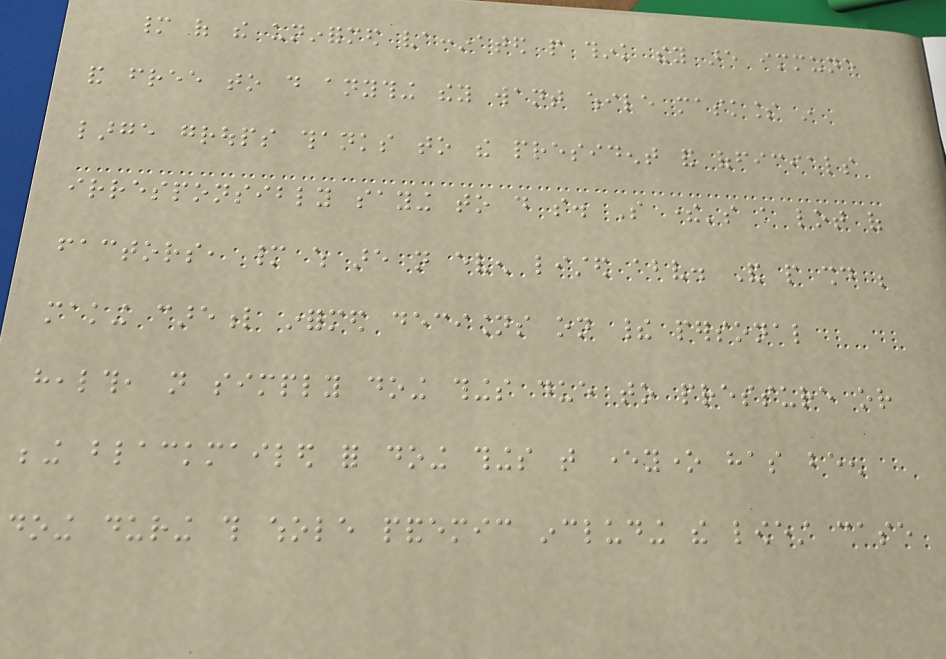many of the uninformed vaccinated people think they are immune
and free to do anything they want while maskless in
large groups thanks to the president and officials
irresponsibly saying to do so. So there's a lot of
factors, many which are not even listed above. And people should be
making careful informed decisions on their personal
health, not simply doing things due to pressure or
being blackmailed for doing things that everyone has been
doing during this whole pandemic including the lowest case
